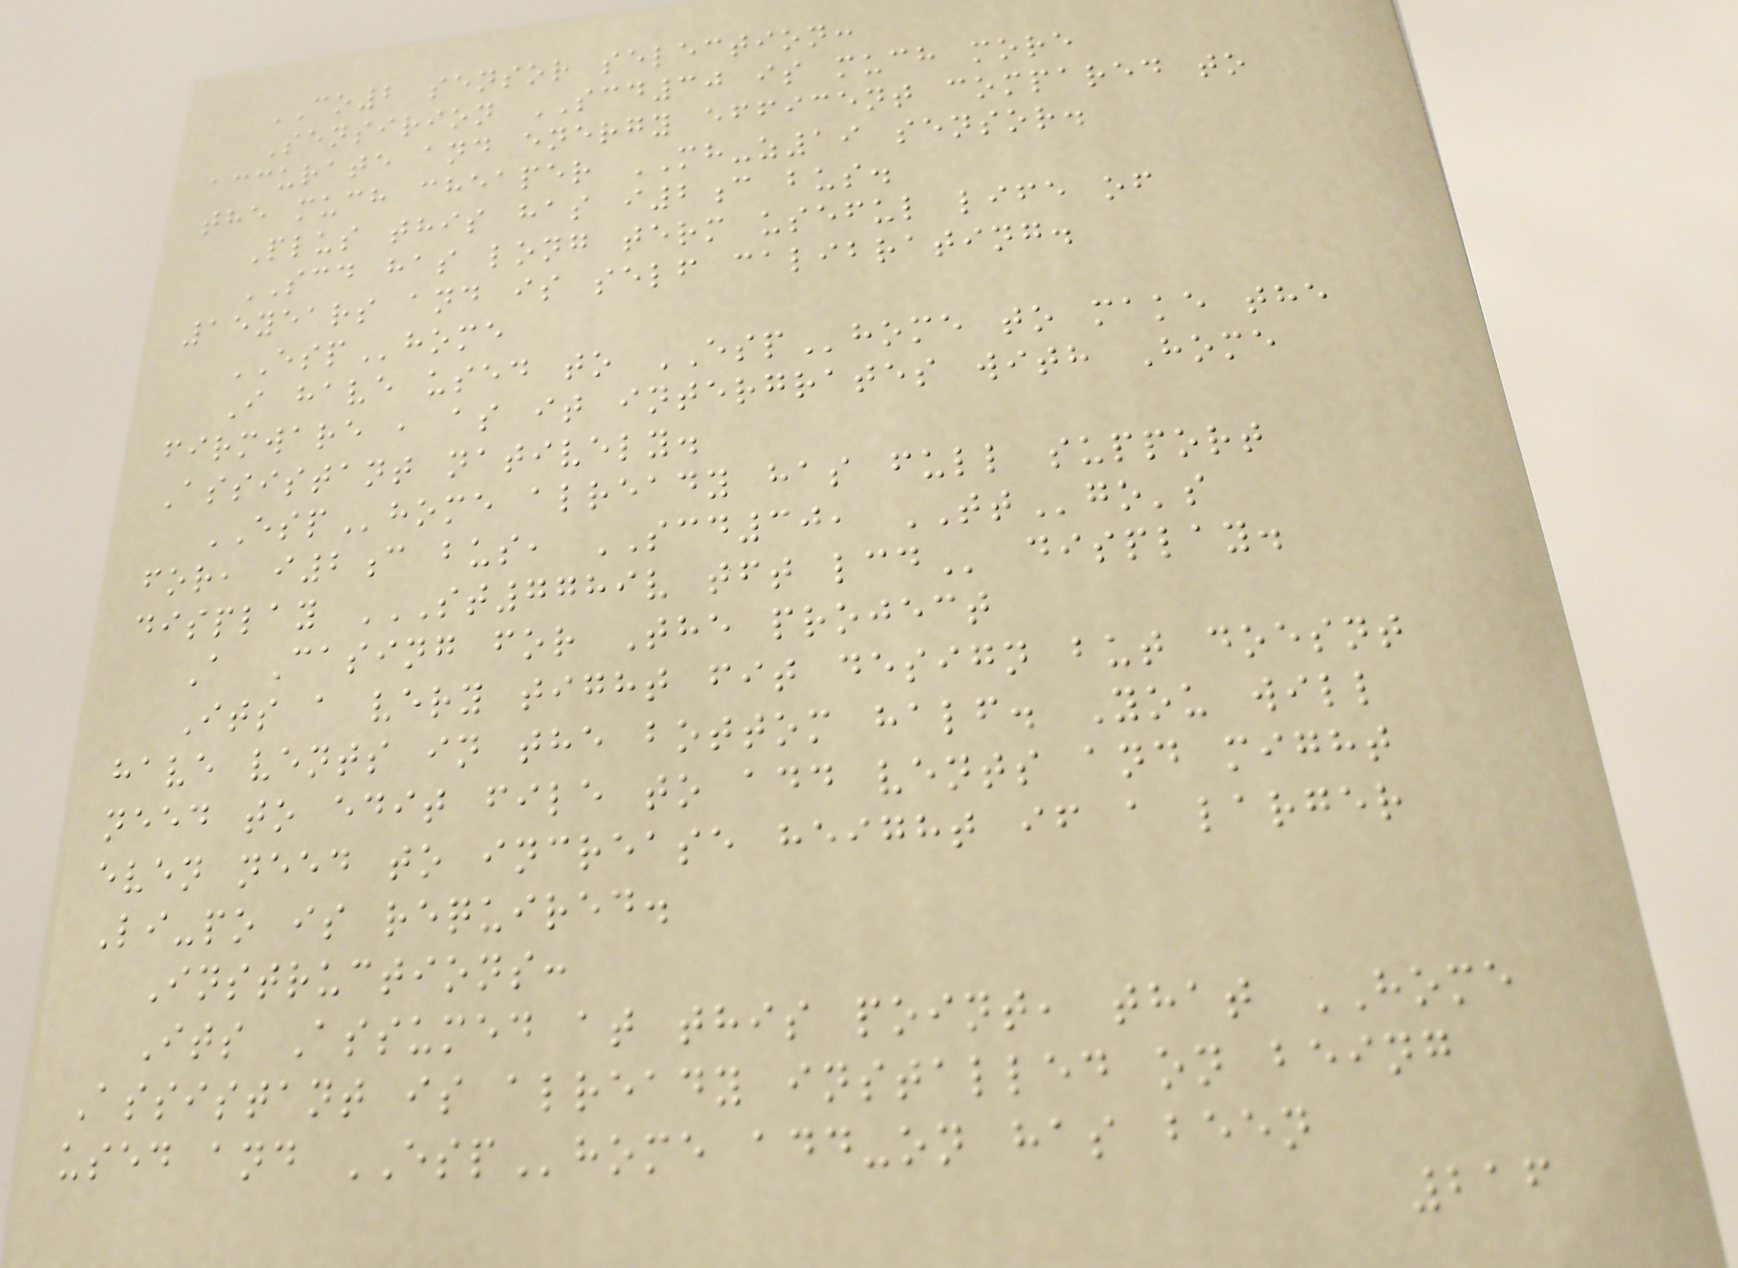CO2 sensor selection:
Sensirion SCD30 is much more
accurate and energy efficent compared to
the much cheaper MH-z19 sensor.
Plus this has i2c bus.
SCD has long term useful life of
15years and is self calibrating.
ESPhome
I have used to ESPhome to make the
firmware , as it intergrates with Home
Assistant natively.
ESPhome already has full support
for, i2c bus, SCD30, TTgo's
display ST7789V TFT LCD display.
A Casing for The project
Its a very tight fit design but doesnt
have vents in the bottom half. You will
need to edit file to add vents and might
even need to increase height if a larger
Li-po is required.
Instructions:
Its Assumed at this point, that HOME
Assistant is already installed on being
used and ESPhome add-on has been
216
